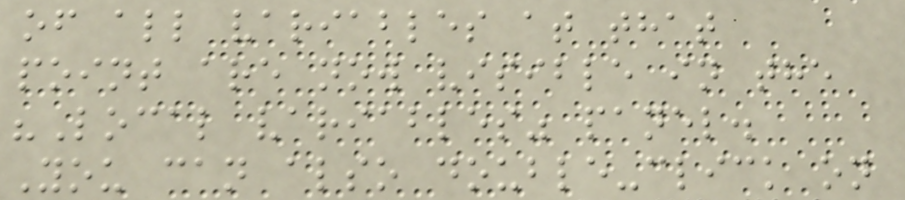of all variables at that
point are now visible in the
"Local variables" panel.
You can also double-click on
